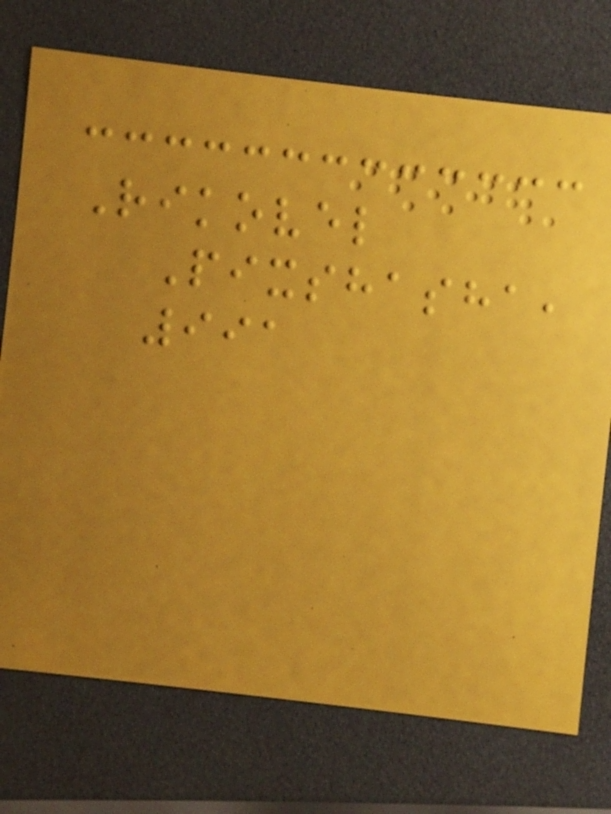Rikovel
Pixshasha,
991
